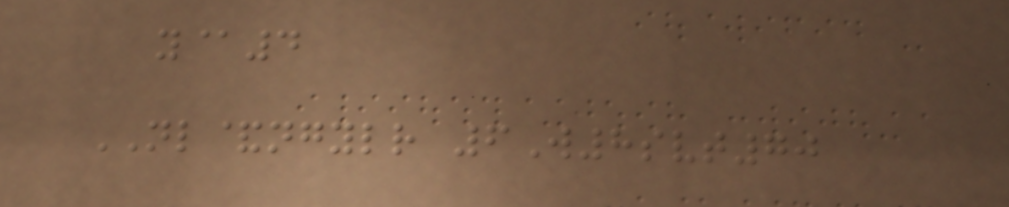y@4
NL&ngylr 6W8svt70
